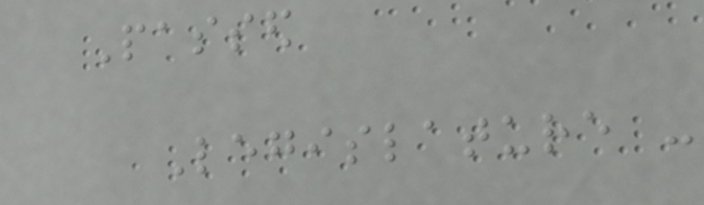Passed
Legislature -
